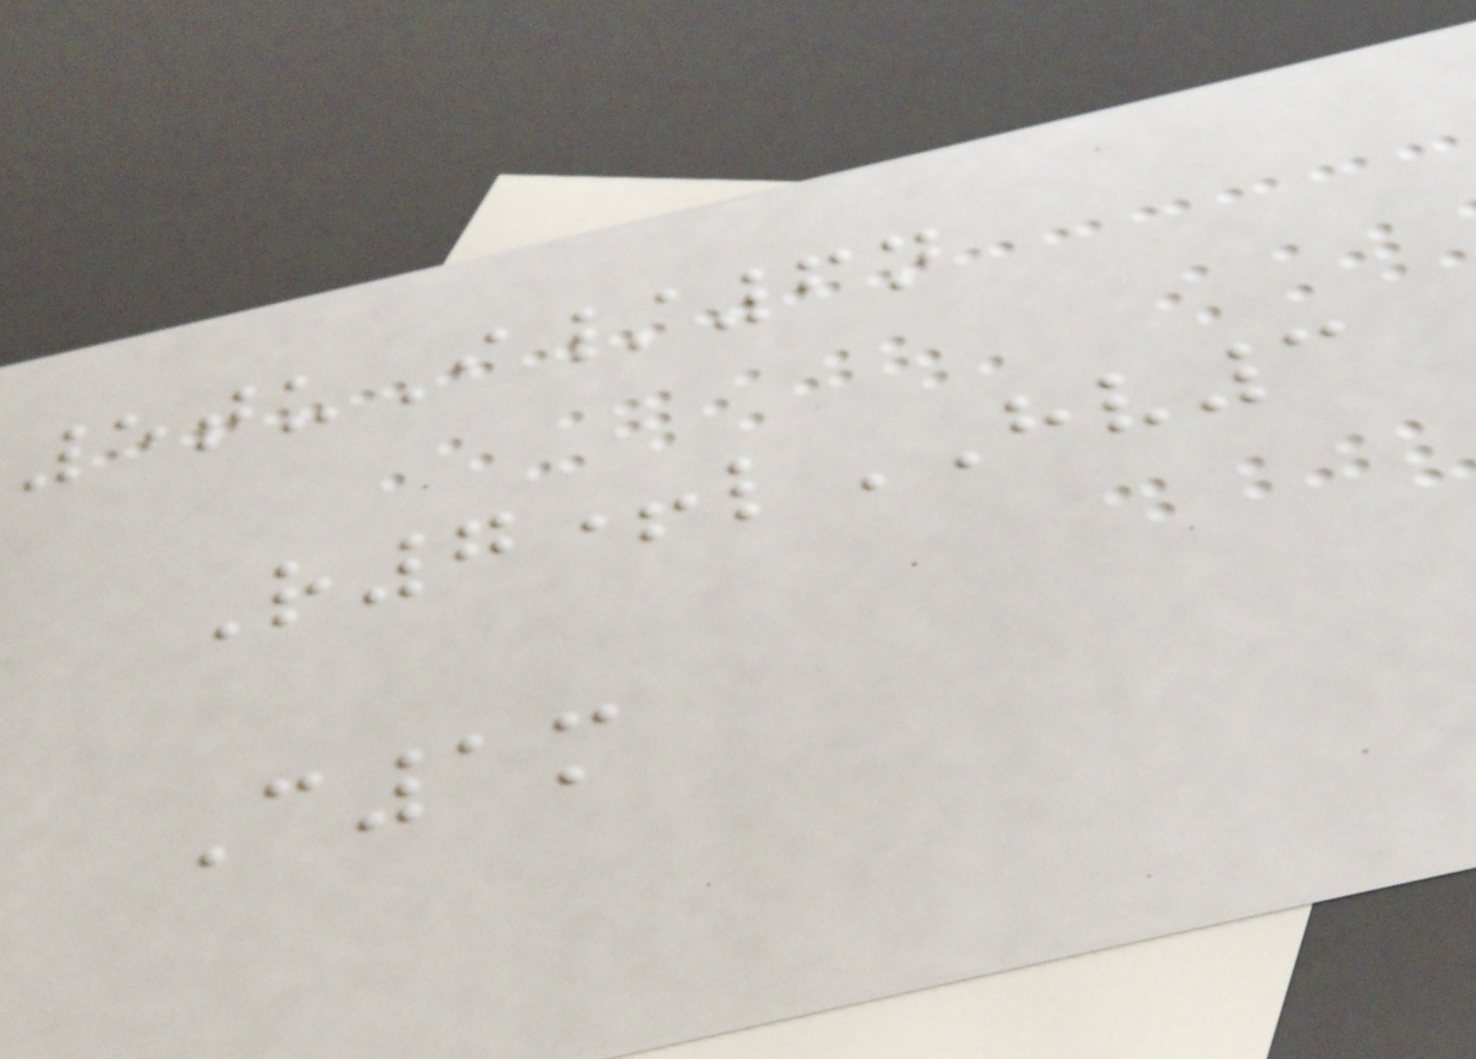5tuI/6n
R7+lHV3
C1m
